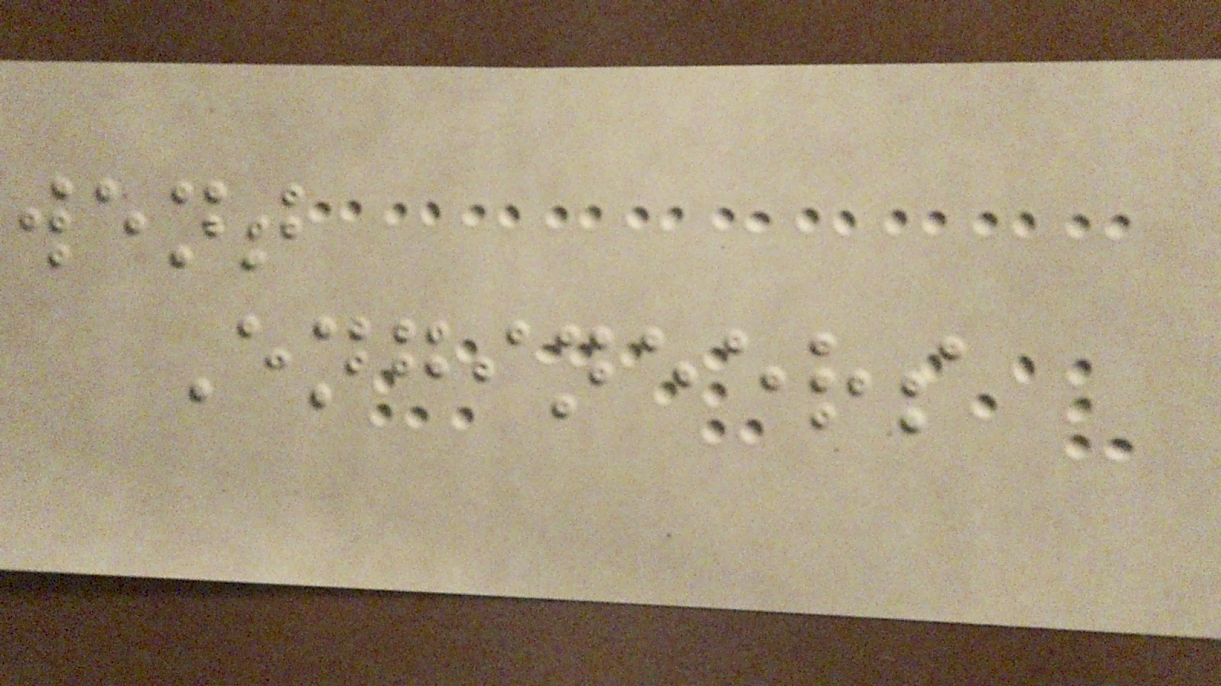went
Engineers
